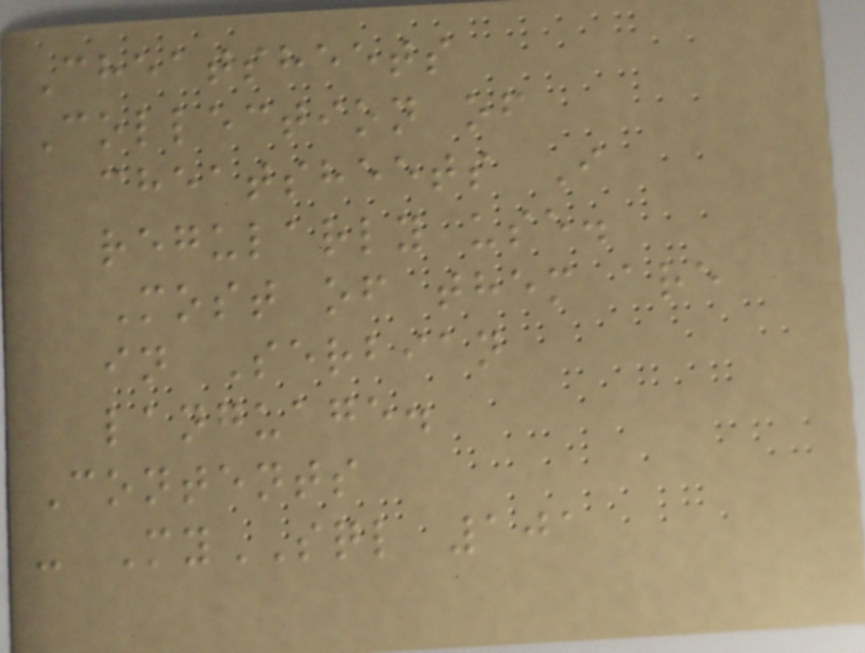Cheatsheets
Collection of
cheatsheets I
regularly use.
Most of them are
in Serbian
language.
Contents
- MySQL 101
